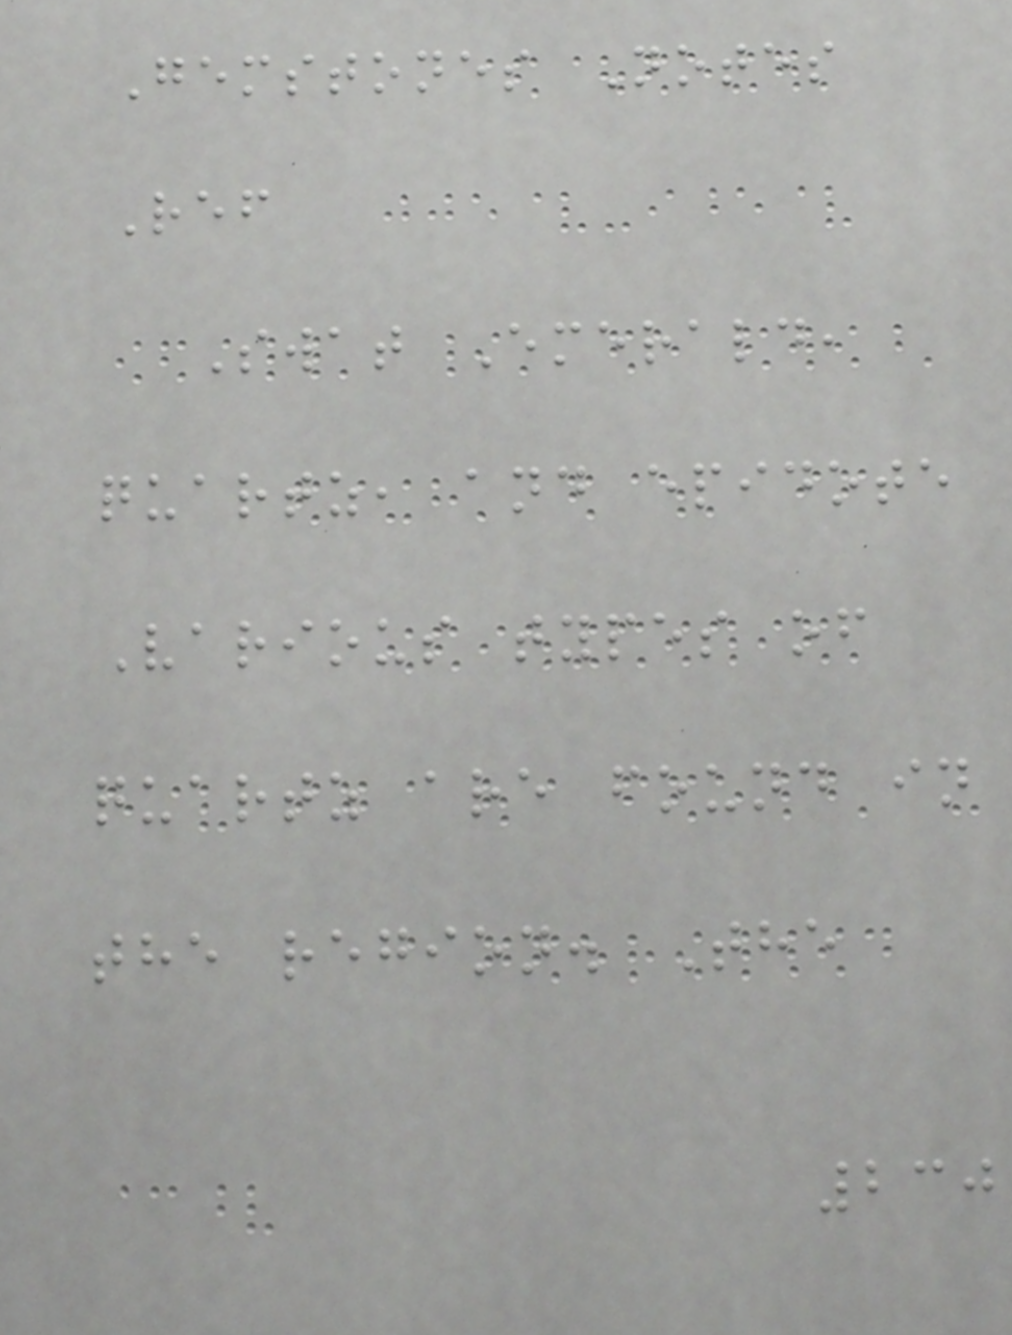Gemstones Notes
Ref
Swat Emerald,
quartz, and epidote
Various types of
quartz are found in
the region. The
230
